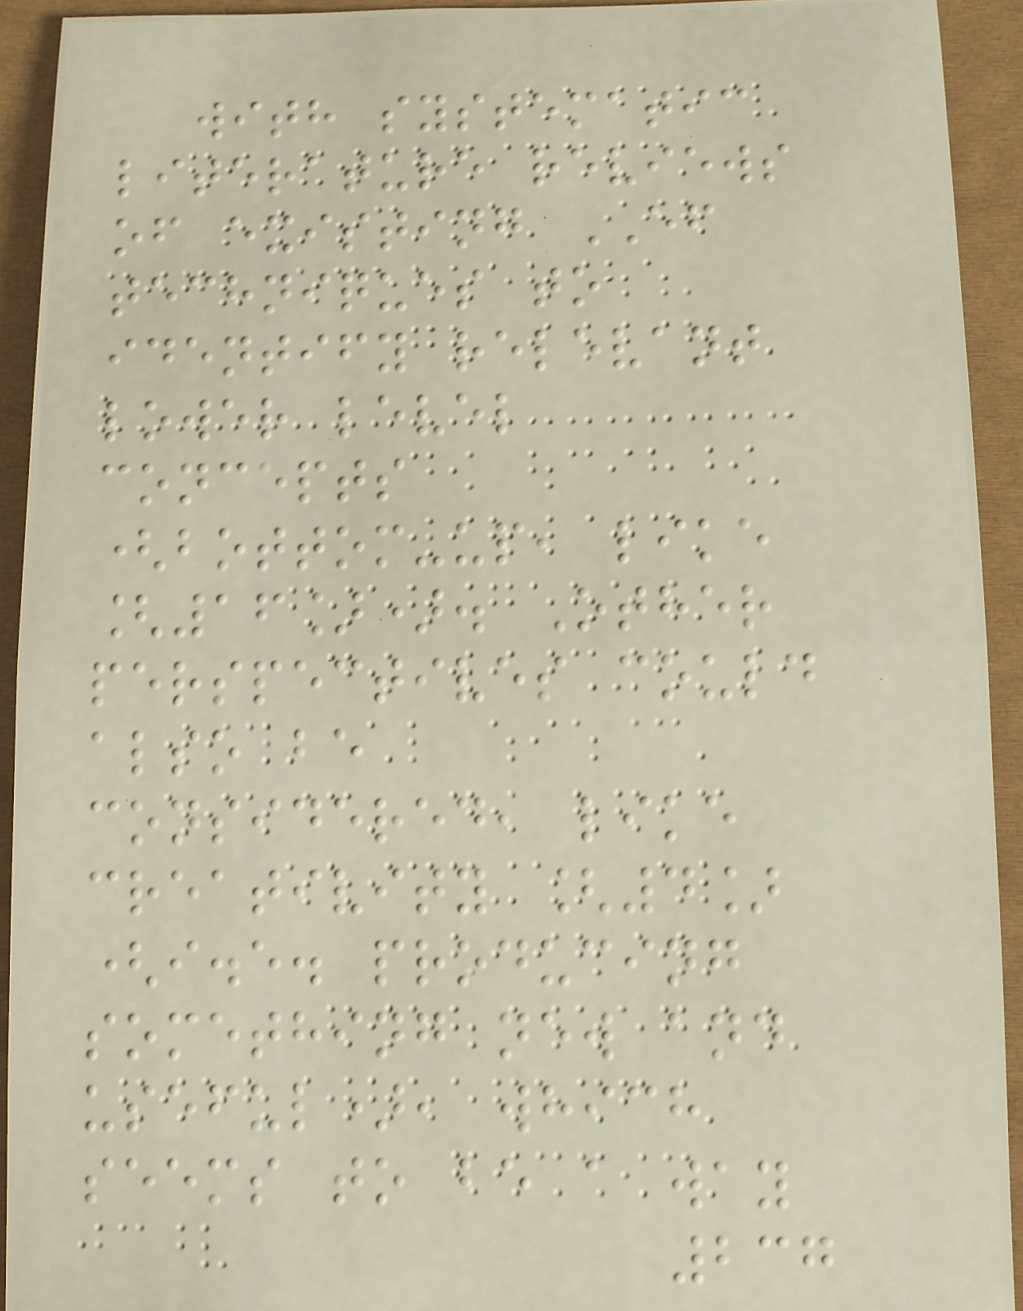with systematic
literature reviews
of existing EF
techniques to
identify relevant
lower level
concepts
(bottom-up, like
[16]). Other
perspectives could
also be
considered, like
creativity [4]
(i.e. producing
something new and
useful), which
seems to be a way
237
